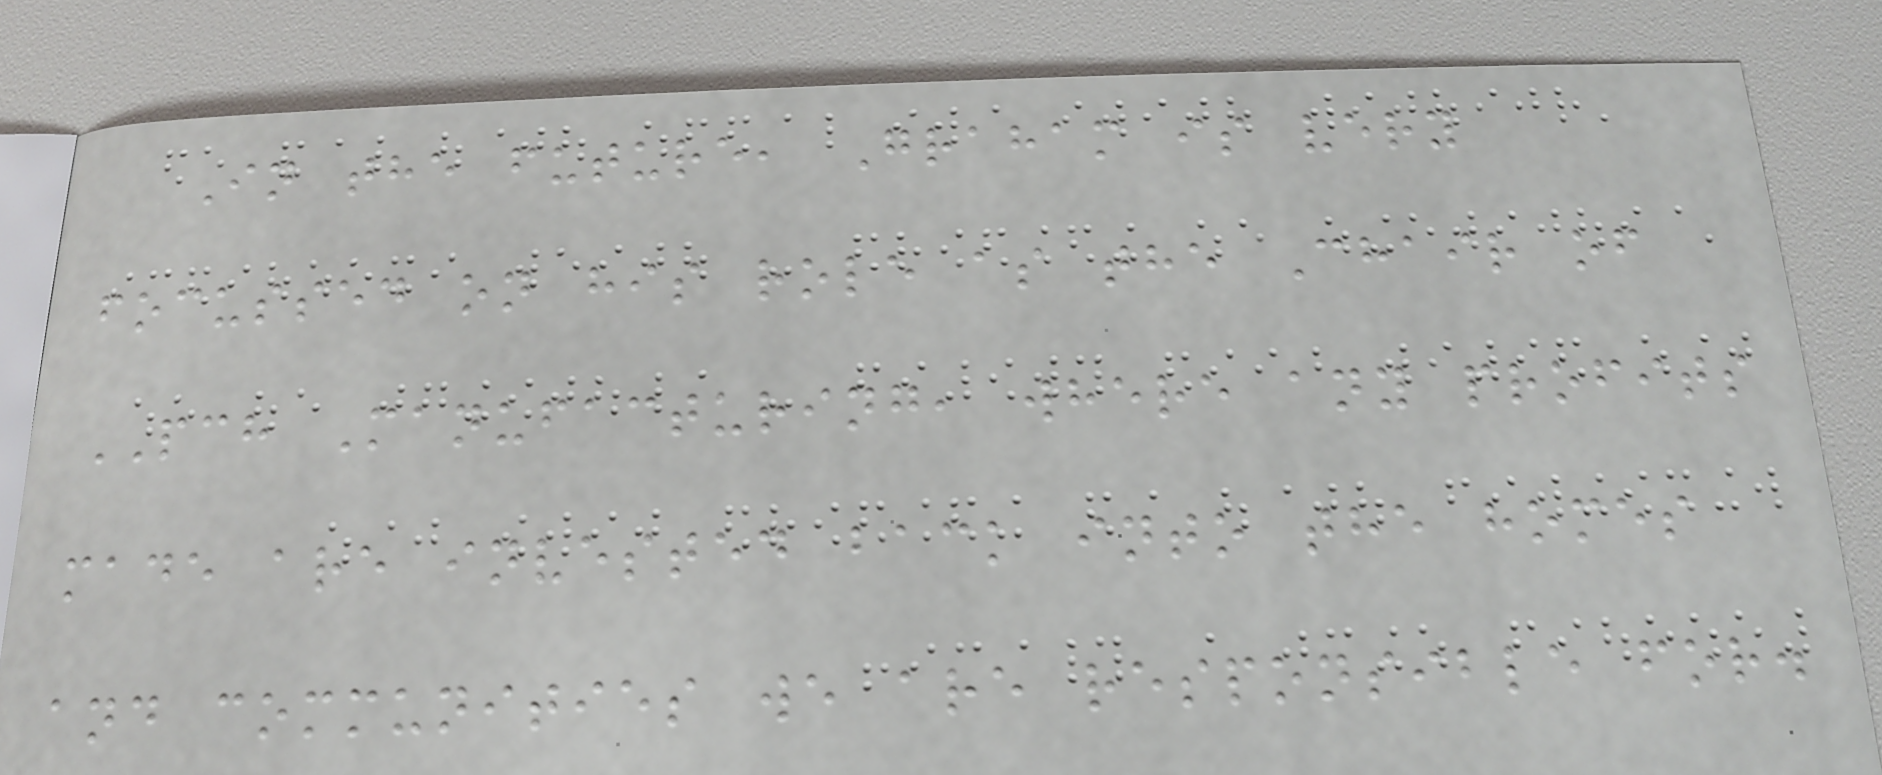In the future, Graham is very
focussed on his role as the Chair of
PCH Manufacturing, where any profits
made are invested back into the homes
and communities we are responsible for.
